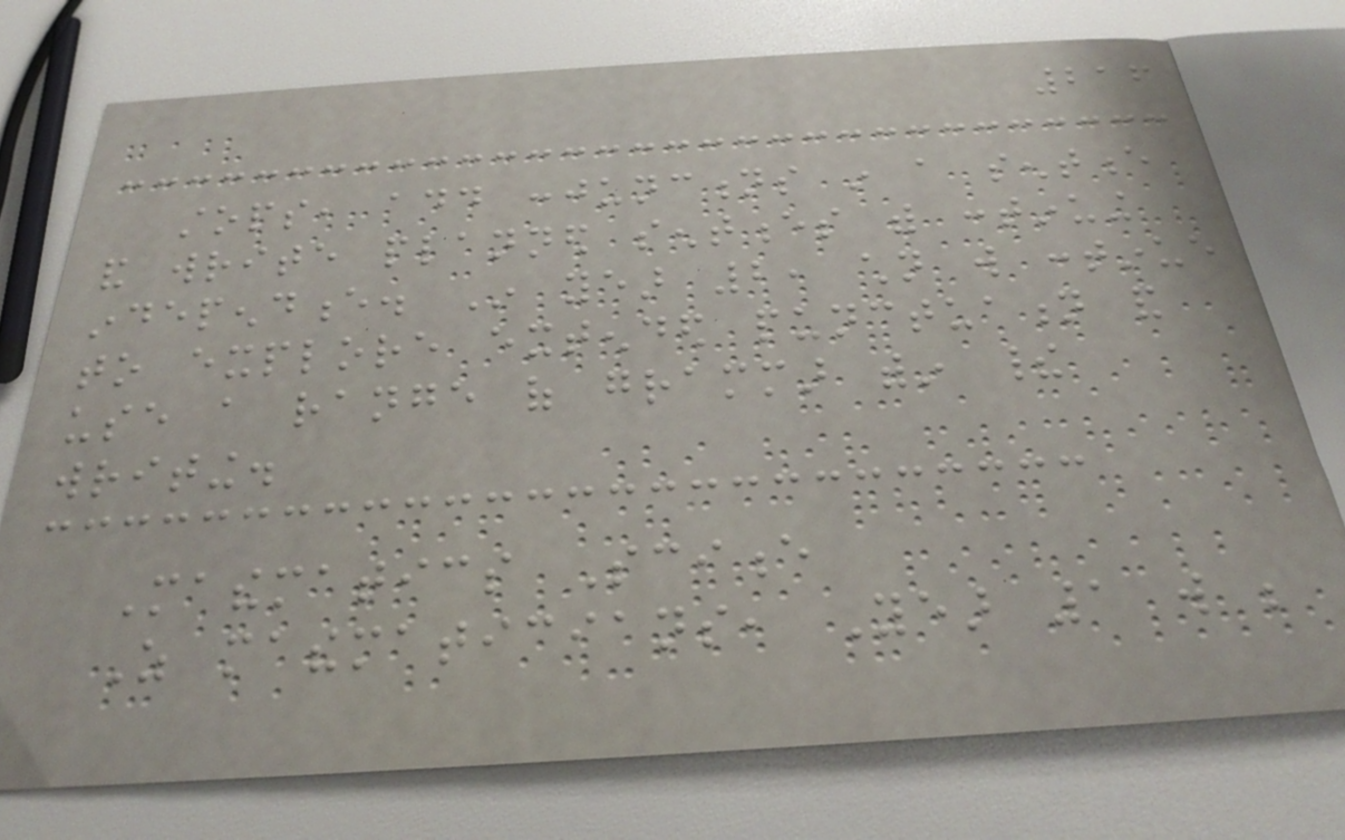216
stops, add conjunctions in a sentence
and write planned sentences with continuing
independence. In year 2, children will continue
to explore extended punctuation and
use a range of grammar within their
writing.
Mathematics Science
As mathematicians, Year 1 will be
